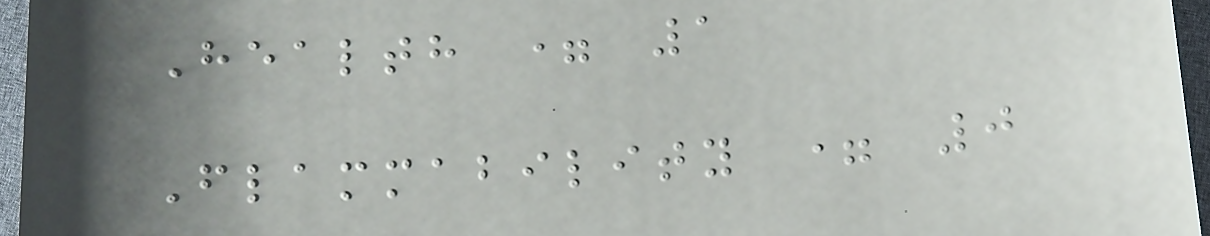Health = 1
Flammability = 0
